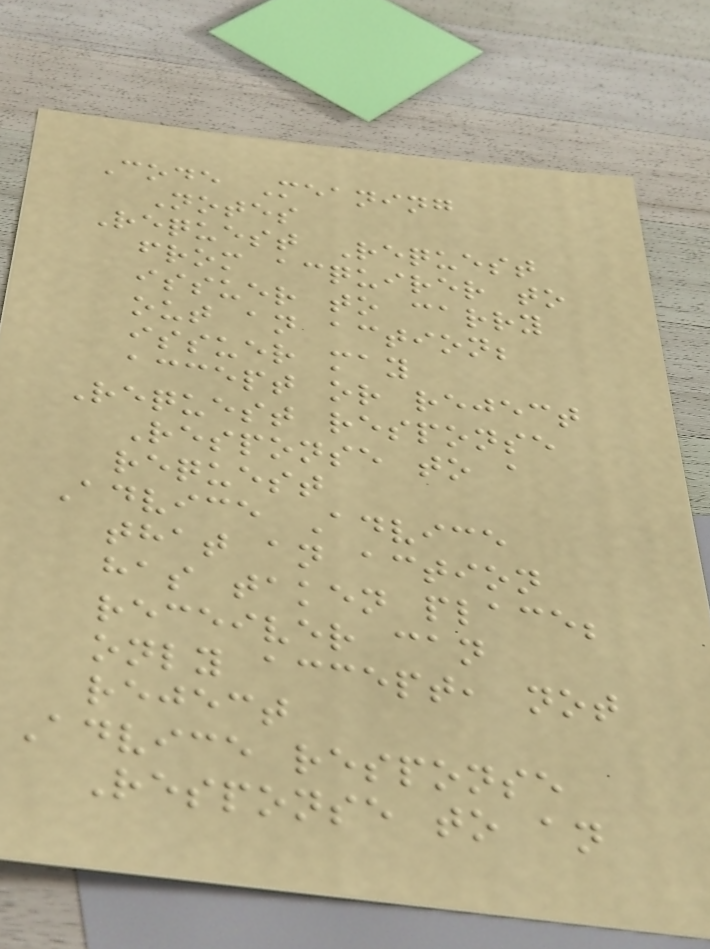Code Meaning
Notes
Request Request
from acquirer to
issuer to carry
out an action;
issuer may
accept or reject
Request response
Response to a
request
Advice Advice
that an action
has taken place;
receiver can
only accept, not
reject
Advice response
Response to an
